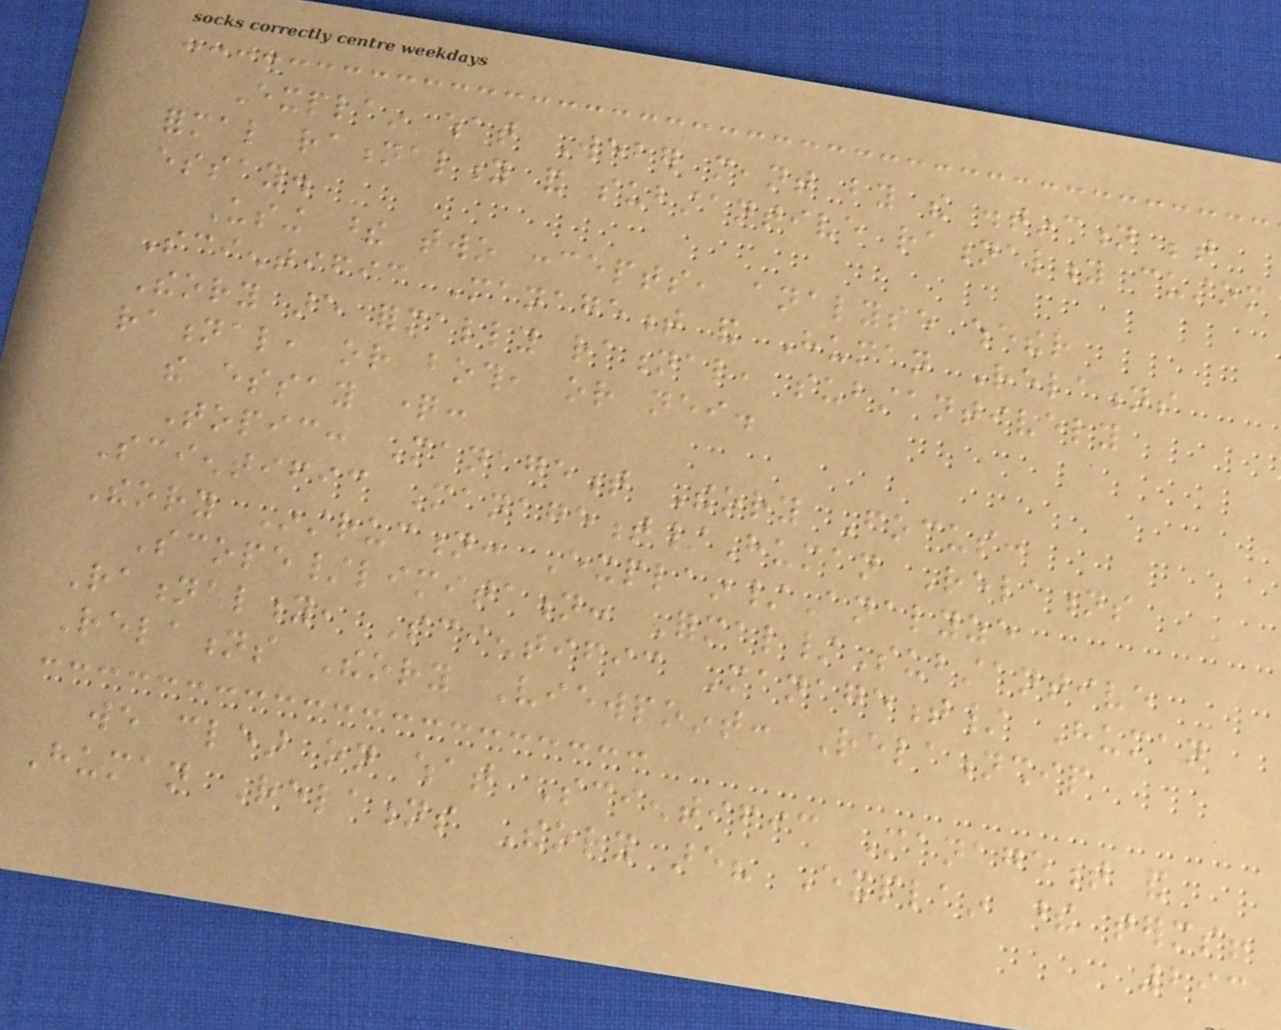Explain what Weber meant by the distinction between
formal rationality and substantive rationality custom
essay.
Using these two concepts, analyse whether
Scientific Management and Human Relations
Theory are formally rational, substantively
rational, or both, or neither.
the essay question:
Topic: Management Theory Focus:
Scientific Management/Human Relations
Theory Instruction: Explain/Analyze
Scope/limitation: Formal/Substantive
Rationality, Scientific Management/ Human
Relations Theory Viewpoint: Relationship
we clear on what Scientific Management and
Human Relations Theory are? Explain these terms!
293
